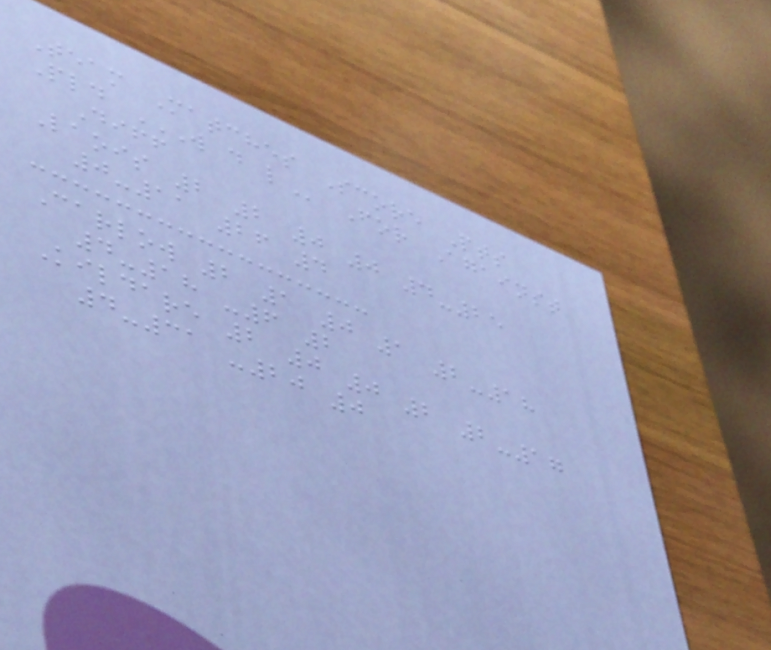Team Matches Score Pts
Pld W D L For Against
Diff
Laois 2 2 0 0 4-25
0-11 26 4
Carlow 2 1 0 1 2-18
4-18 -6 2
Kildare 2 0 0 2 2-17
4-31 -20 0
